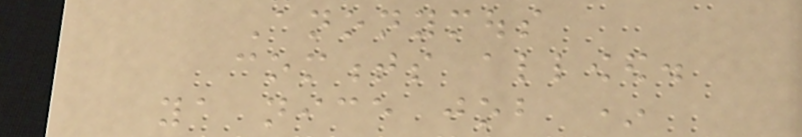Anonymous
comments allowed.
ya nice job *
